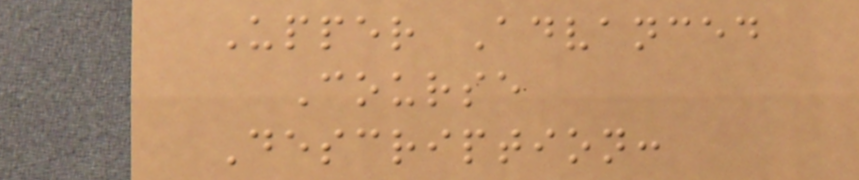Upper Advanced
Course
Description:
